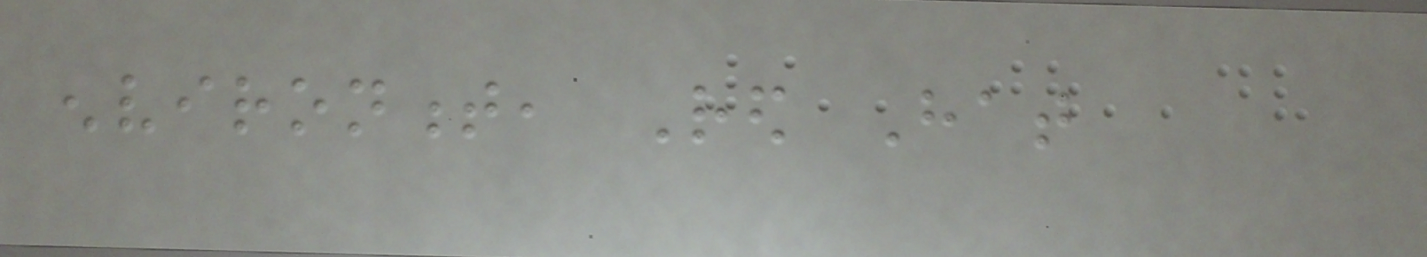environment, Red Hat
